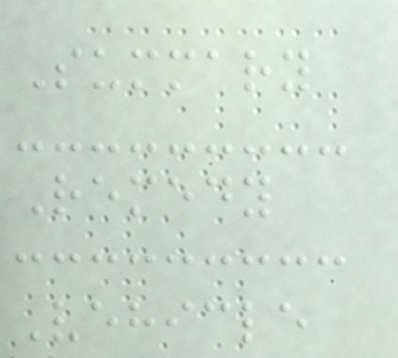Summary
Remedy
Vehicle
